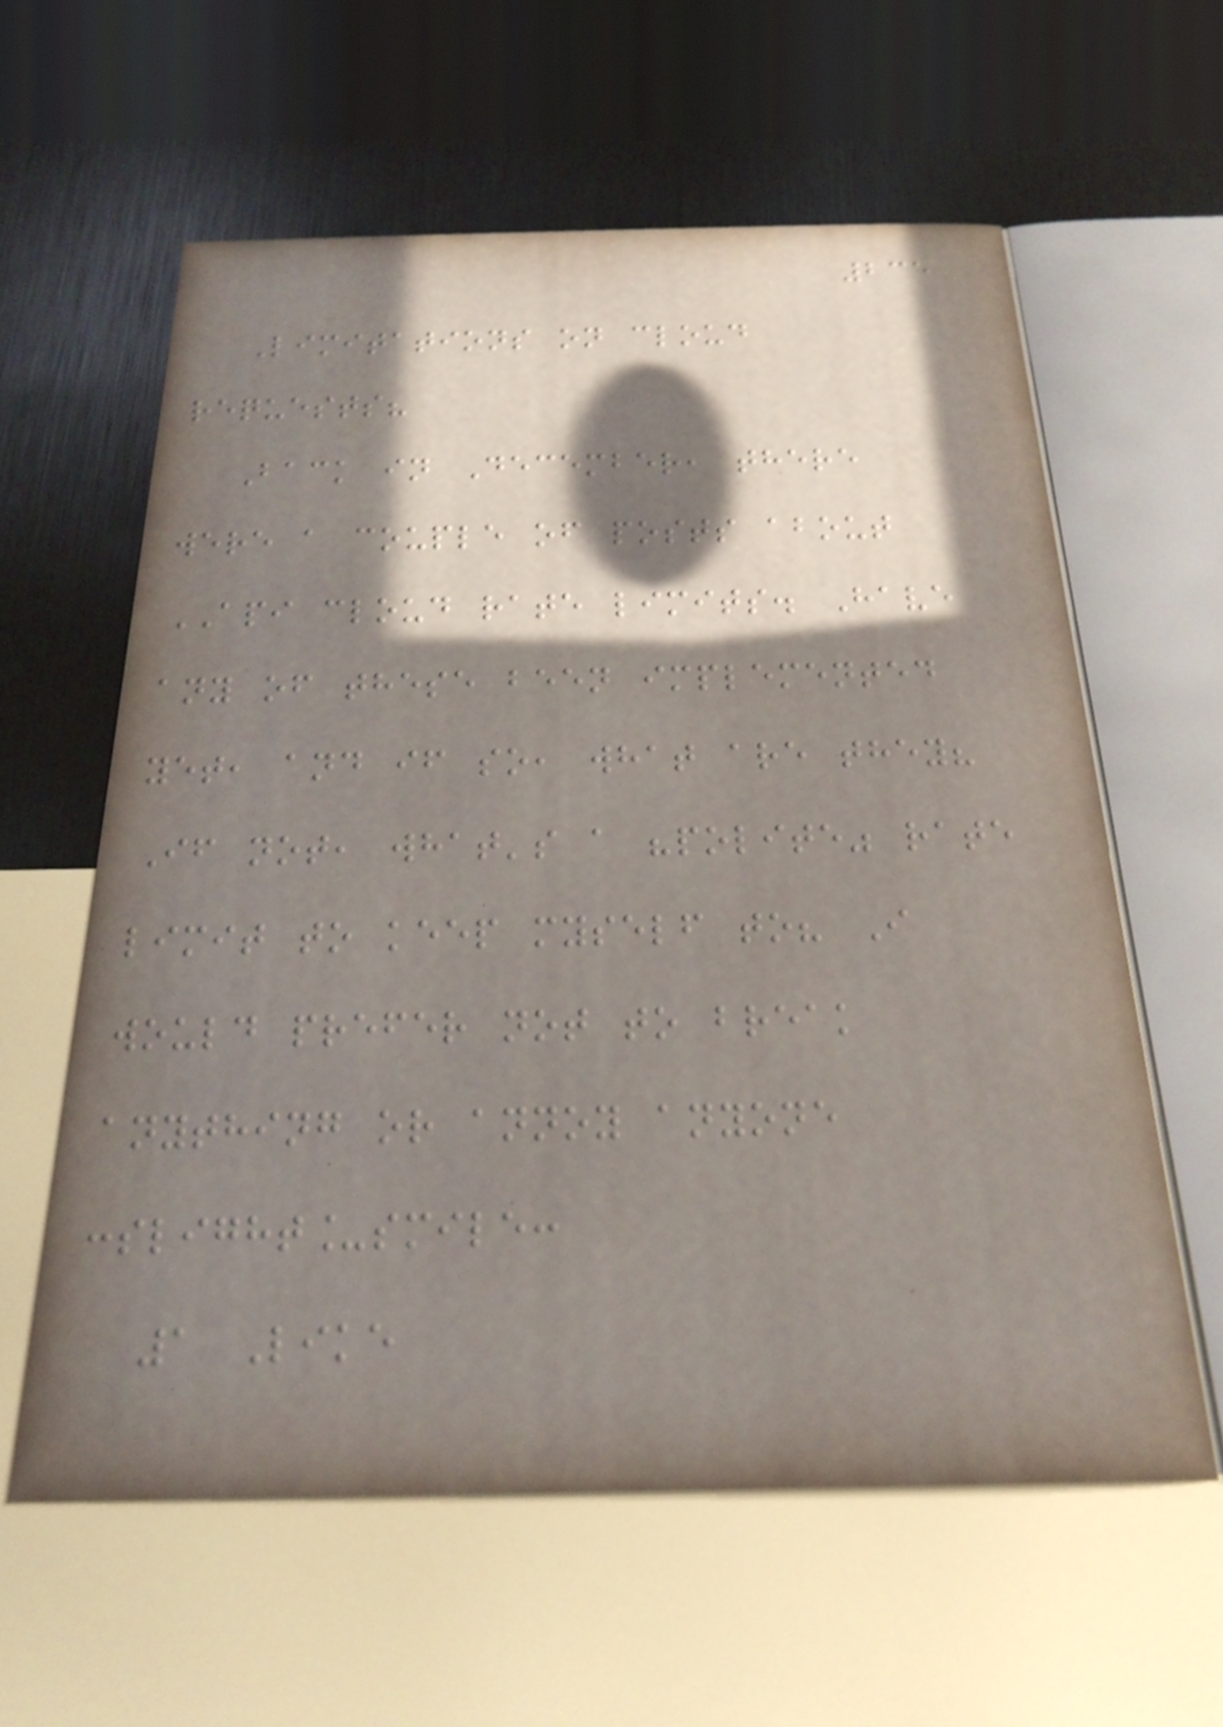235
Limitations on cloud
requests?
Back in December, there
were a couple of posts about
API cloud rate limits. Have
any of these been implemented
yet, and if so, what are they?
If not, what's a "polite" rate
limit to keep myself to? I
would prefer not to break
anything or annoy anyone
:slight_smile:
1 Like
